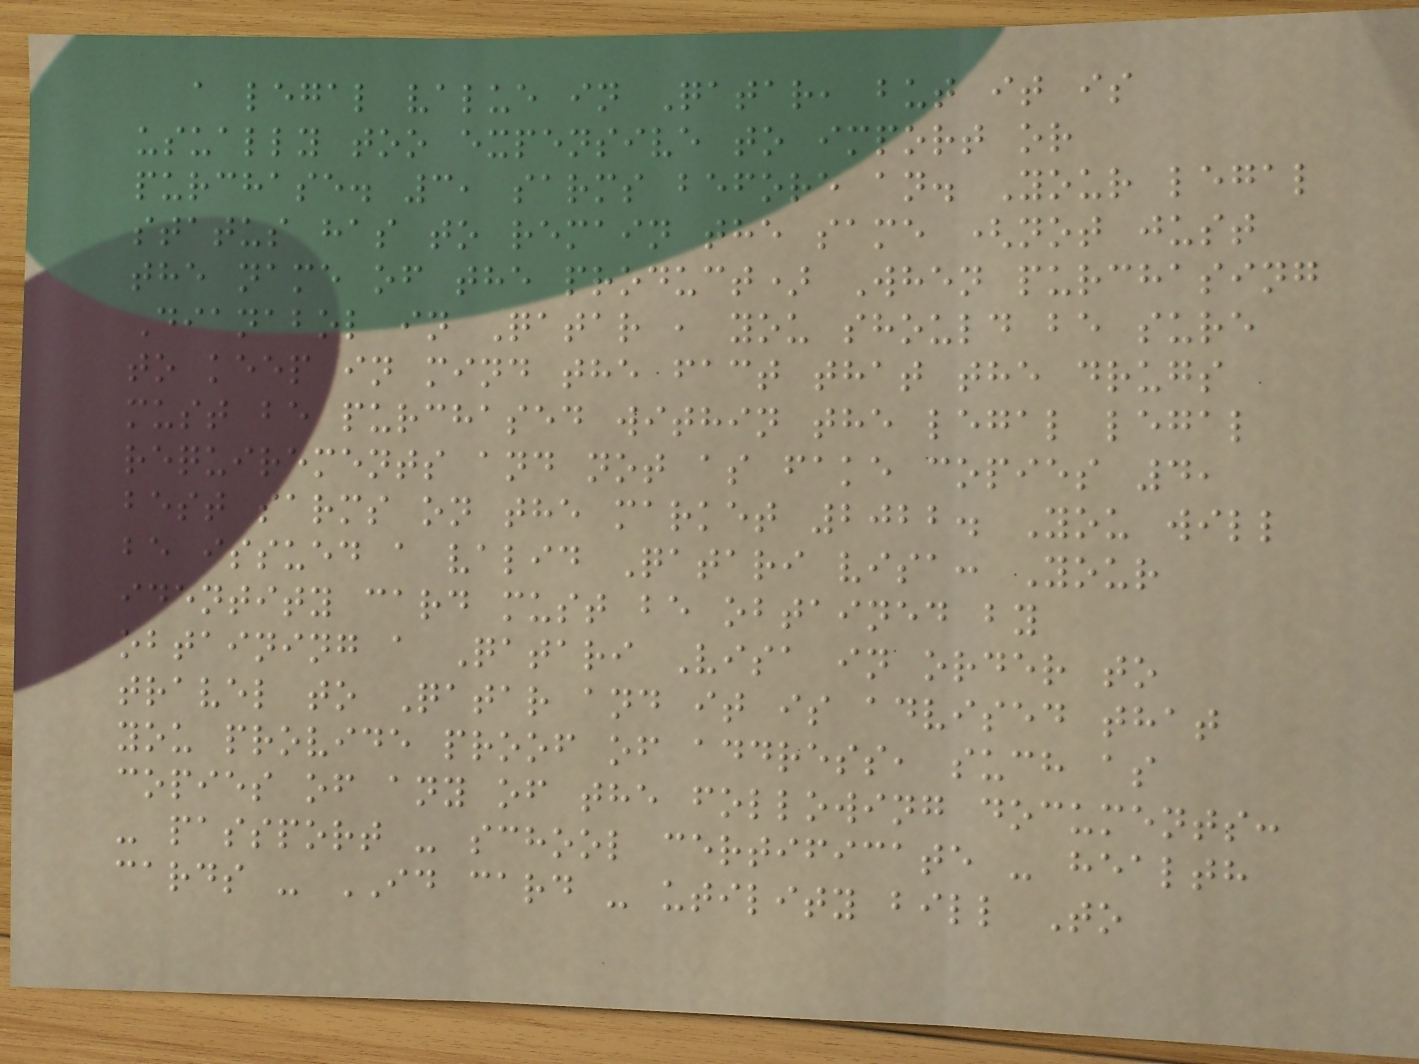a legal value in Qatar, but it is
usually too expensive to import or
purchase. 3, sarms before an. Your legal
status has to remain the same (not just
the name of the product) When purchasing
Dianabol in Qatar , you should be sure
to keep in mind the fact that the drugs
must be purchased within the legal legal
requirements and not as fake copies 4,
best sarms on the market 2022. You will
be issued a valid Qatari visa: Your
identity card must be obtained by
obtaining a Qatari Visa in order to
travel to Qatar and it is advised that
you provide proof of address, such as
copies of any of the following documents:
- passport - school certificate - health
cards - ID card - utility bill To
